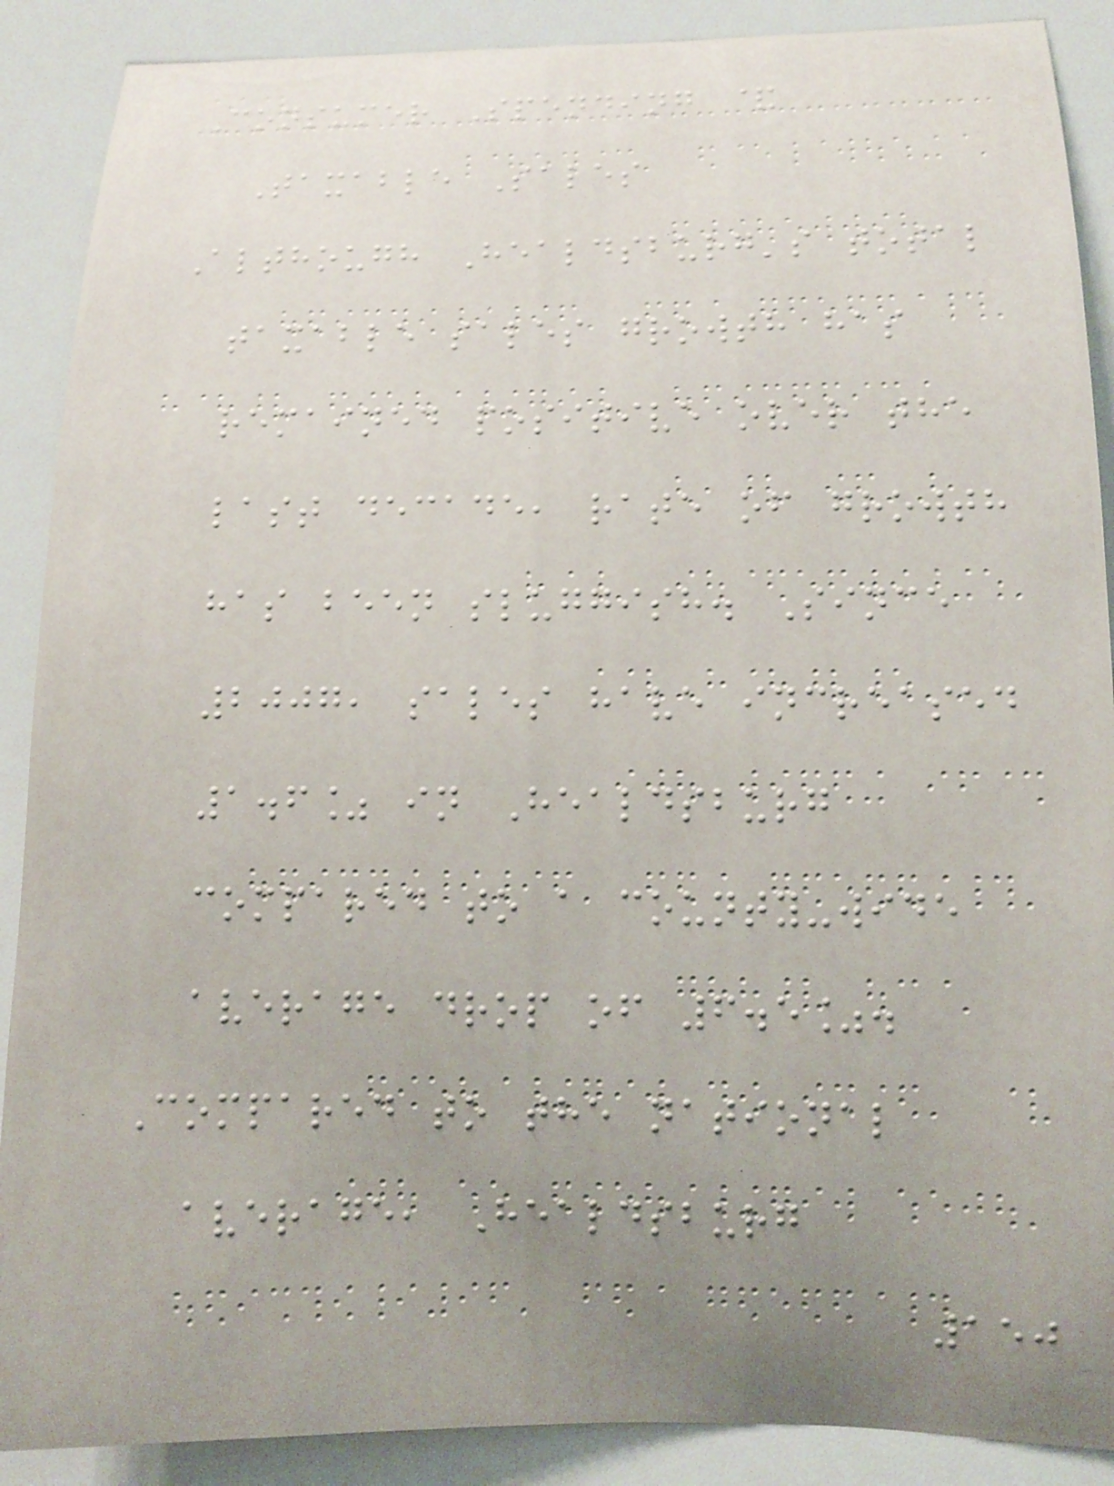Consumer Spending &
Taxable Sales
Although Healdsburg's total
taxable sales growth has
remained positive over the
last decade, rate of growth
has been sluggish. Since
2007, sales have increased
1.6% in Healdsburg
compared to a county-wide
average drop of 6.5%.
Compared to the national
average, Healdsburg
150
